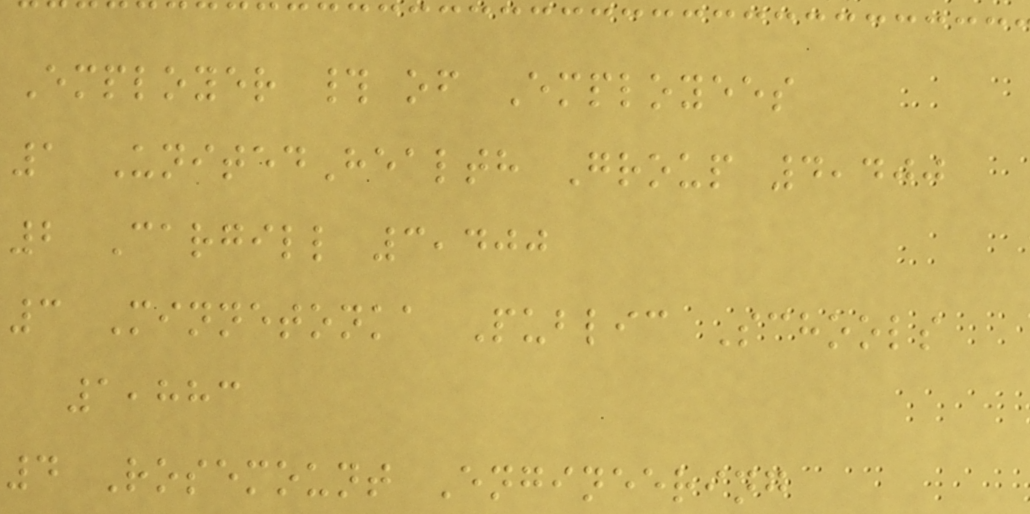Employer # of Employees
1 UnitedHealth Group 4,400
2 Cargill 3,400
3 Minnetonka Public Schools
1,883
4 Rosemount Engineering
